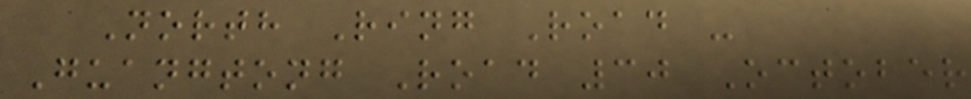North Ring Road -
Guangtong Road 30 October
